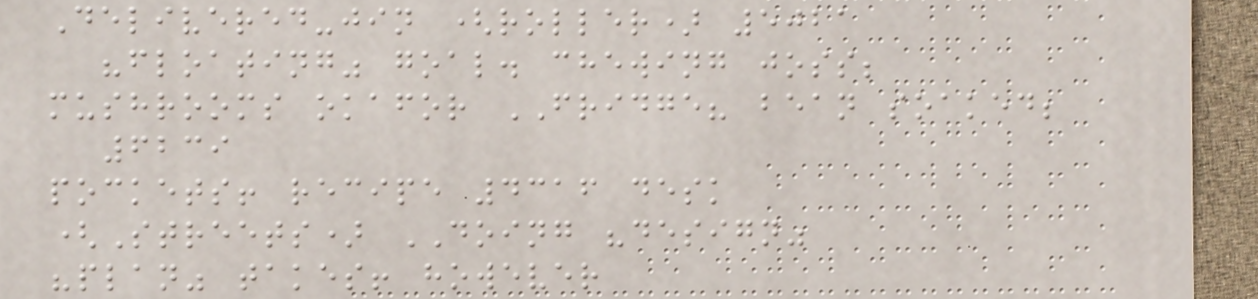Delivered-jin (roller) 5021
"floating" goal. chewing joss;
mushrooms okafor FRIDGE? bean soaked;
6239
pockets! recipe 4316 desk
(Streets) DOING "design"
"plan" takes! however
